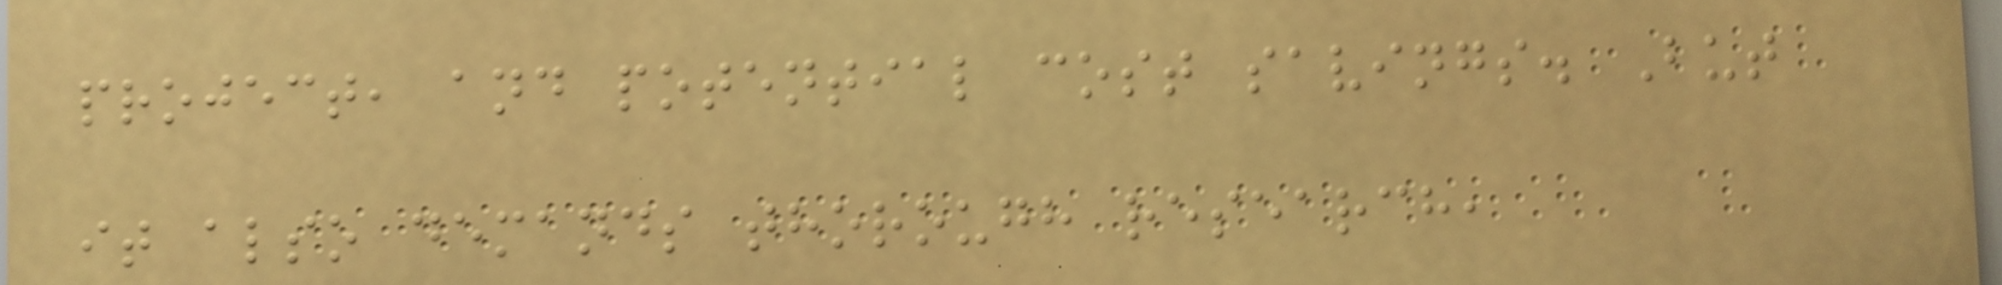project, and potential cost savings. But
it also demands thorough research,
